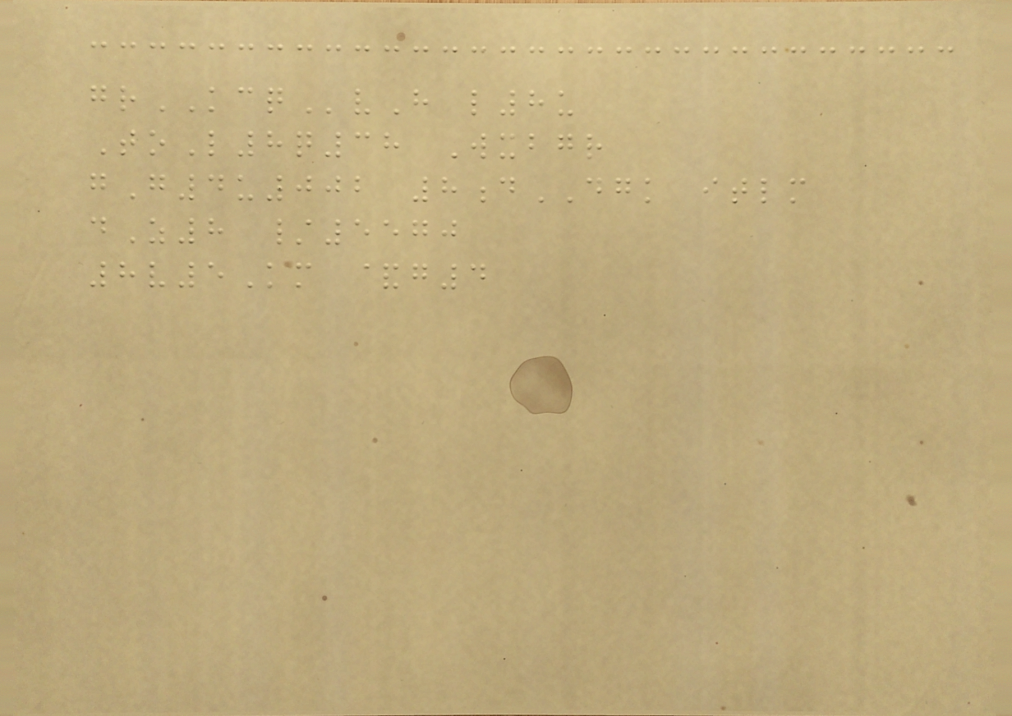grKCQvH l8u
ToL8q38 Wxbgr
gG4u002 8dDGK itlm
dZ8 /5570
8v5Km &g4
